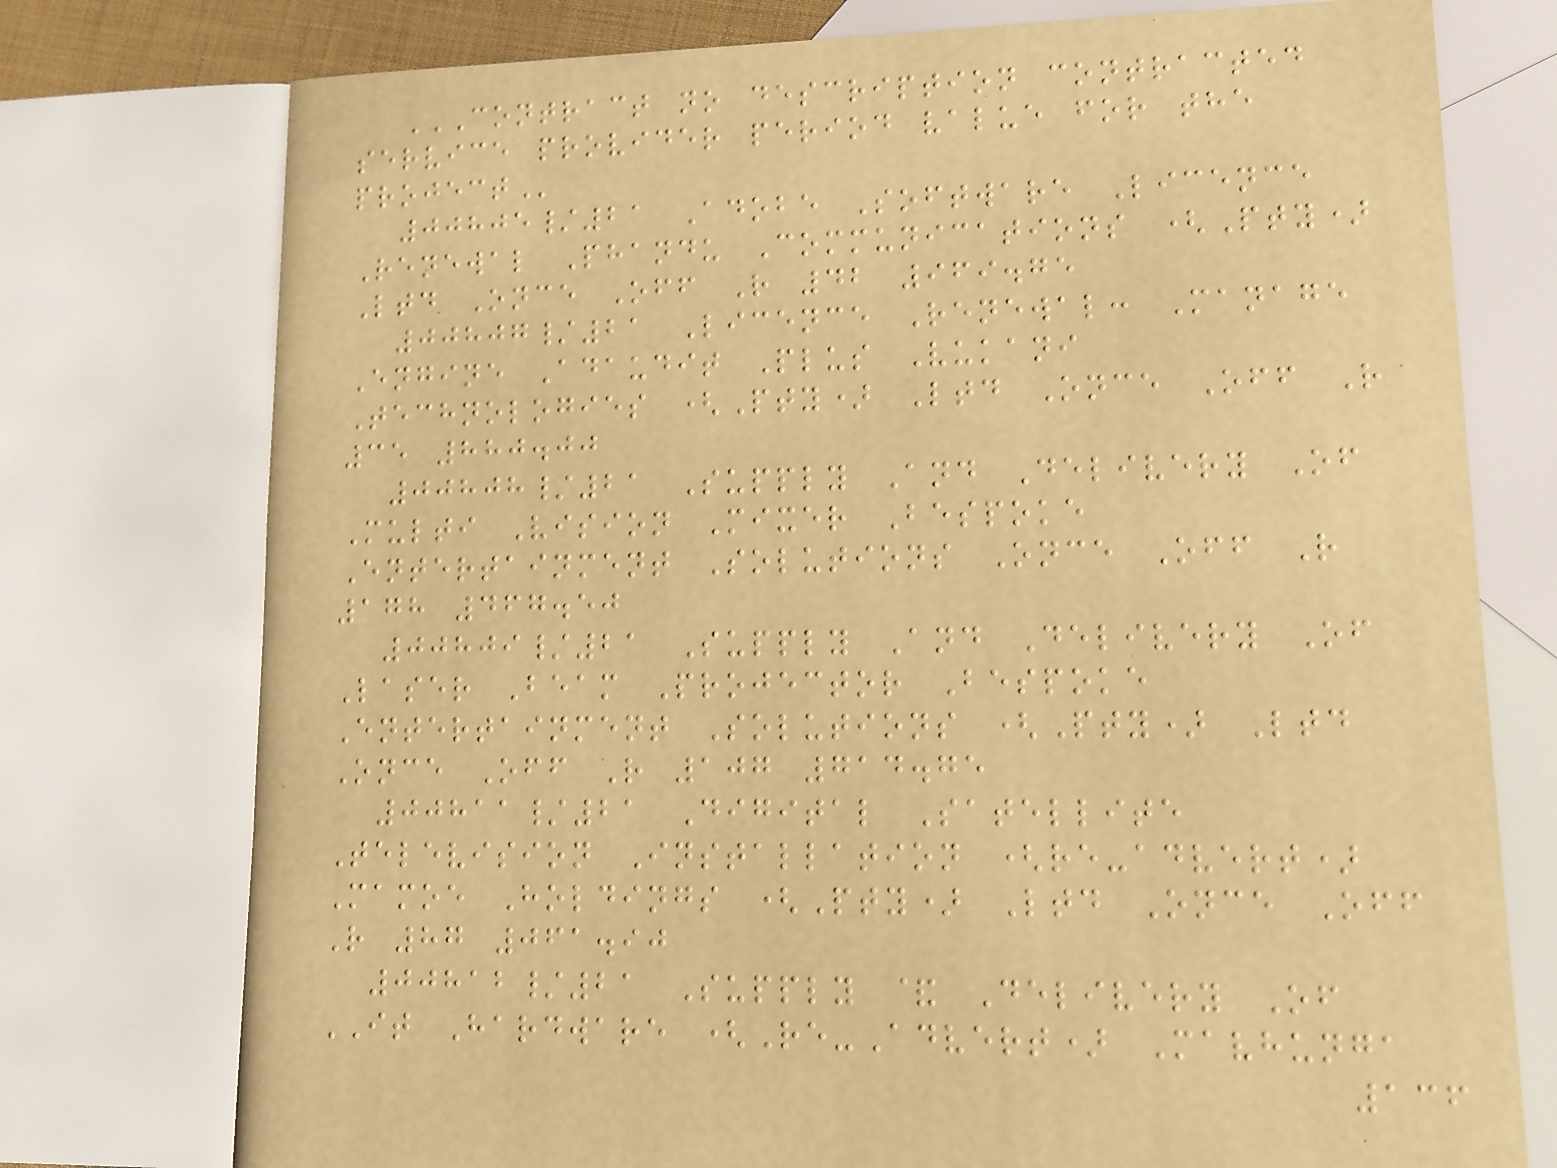CONTRACT NO DESCRIPTION CONTRACTED
SERVICE PROVIDER PERIOD VALUE FOR THE
PROJECT
00805/21 Adobe Software Licence
Renewal Phandu Communications (Pty)
Ltd Once Off R 42 969.75
00807/21 Licence Renewal: Manage
Engine Adaudit Plus Vukani
Technologies (Pty) Ltd Once Off R
35 880.00
00808/21 Supply And Delivery Of
Multi Vision Mixer Bespoke
Entertainment Solutions Once Off R
178 467.50
00809/21 Supply And Delivery Of
Laser Beam Projector Bespoke
Entertainment Solutions (Pty) Ltd
Once Off R 107 714.75
00811/21 Digital Satellite
Television Installation (re-advert)
Mamoe Holdings (Pty) Ltd Once Off
R 87 061.90
00812/21 Supply & Delivery Of
IT Hardware (Re-Advert) Mavhunga
136
